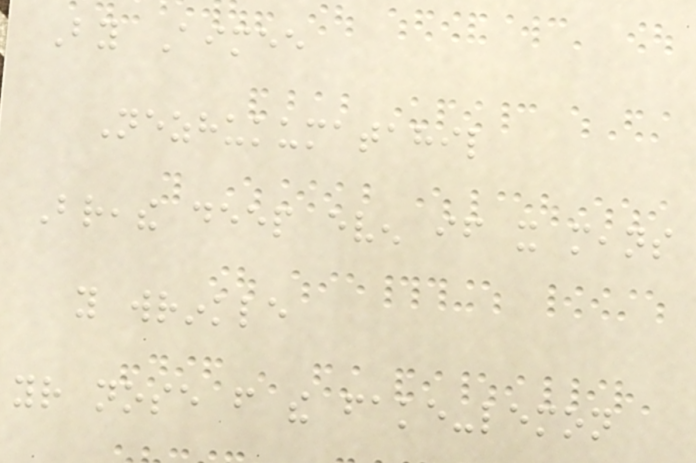By Aimee
Nezhukumatahil
Breathe deep even if it means
you wrinkle
your nose from the fake-lemon
